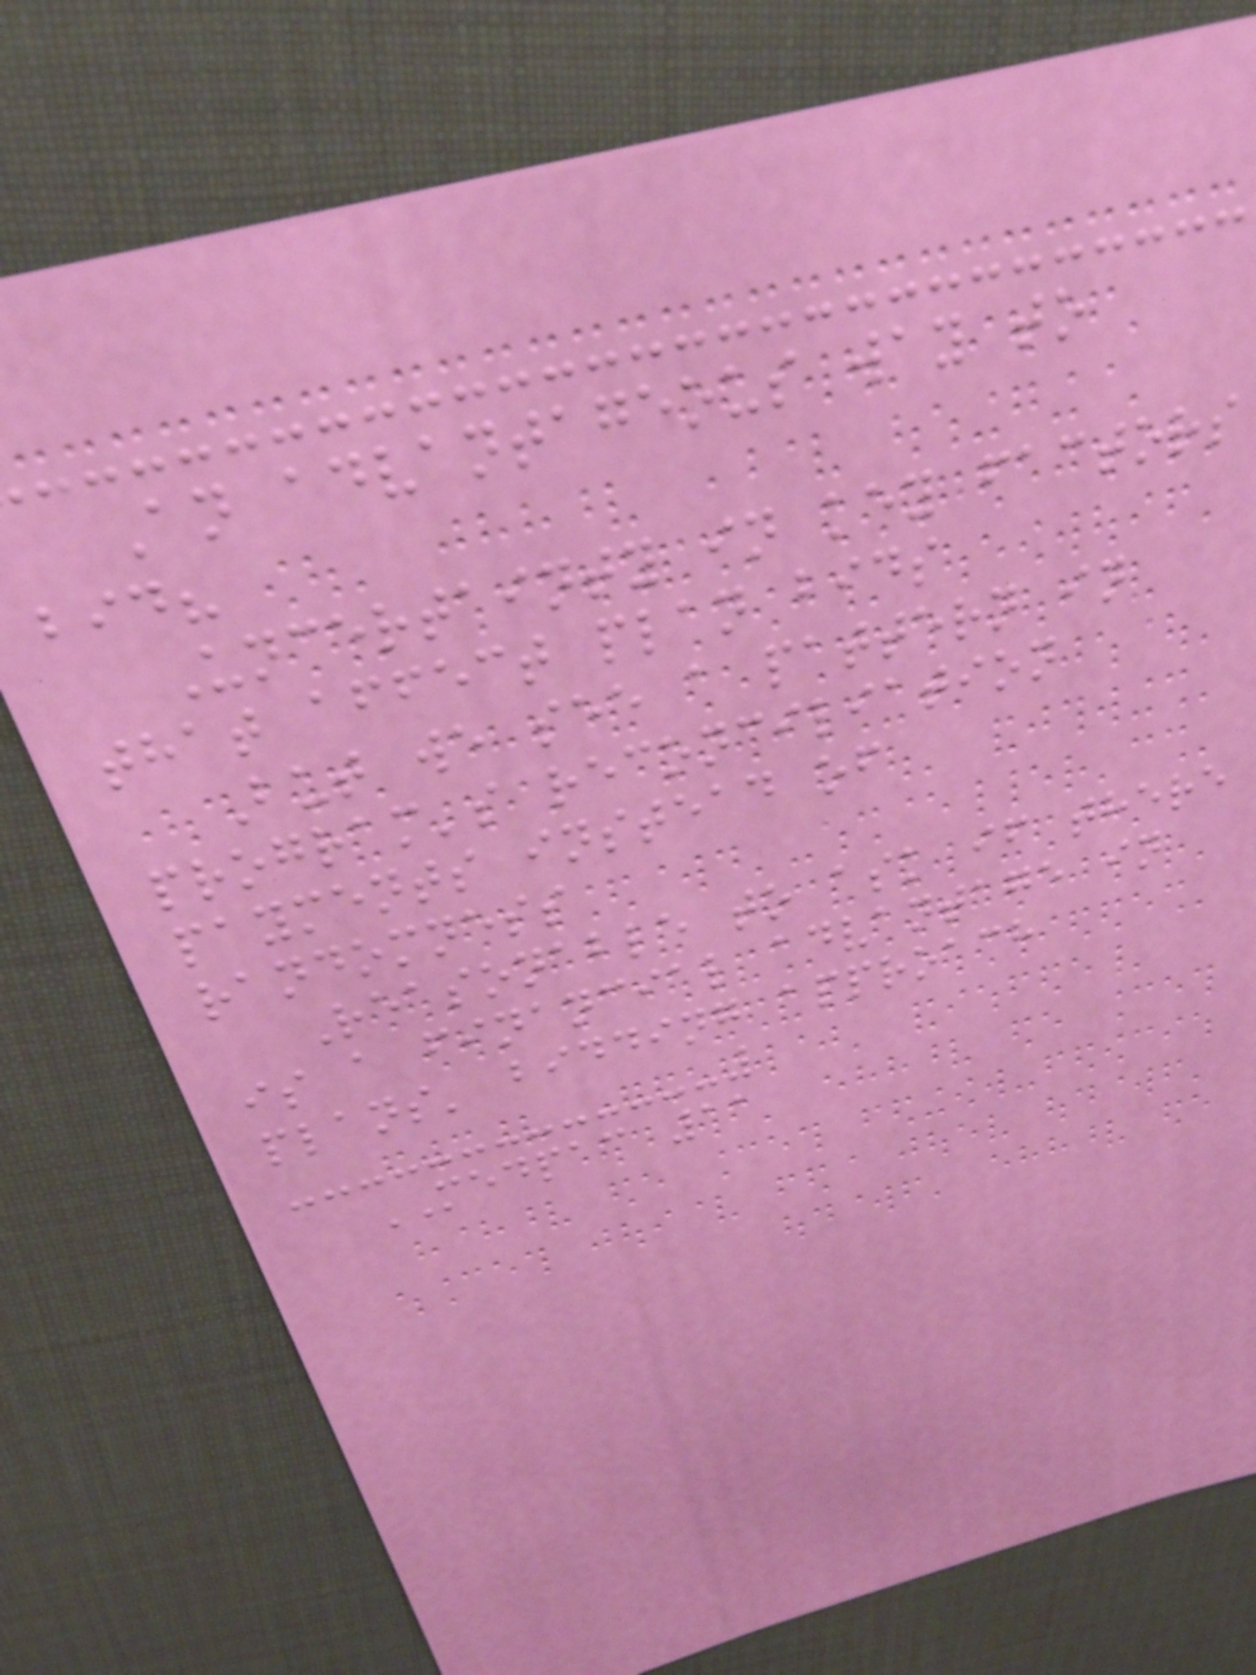An advantageous way to
bid?
Uncertainty in key factors
that affect plan bids
But we see a pattern in
program's reconciliation
payments instead of
randomness
Reasonable to ask if there
is a financial advantage in
plans' bidding approach
MEDPAC 11
